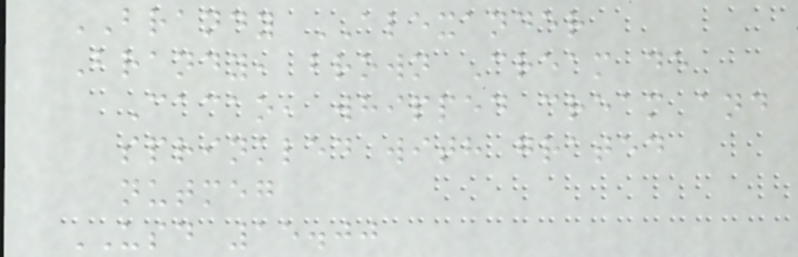BRANDY ALEXANDER
Brandy, brown Cream de
Cacao, whipped cream and
sprinkled with grated
nutmeg
USD 15.00
